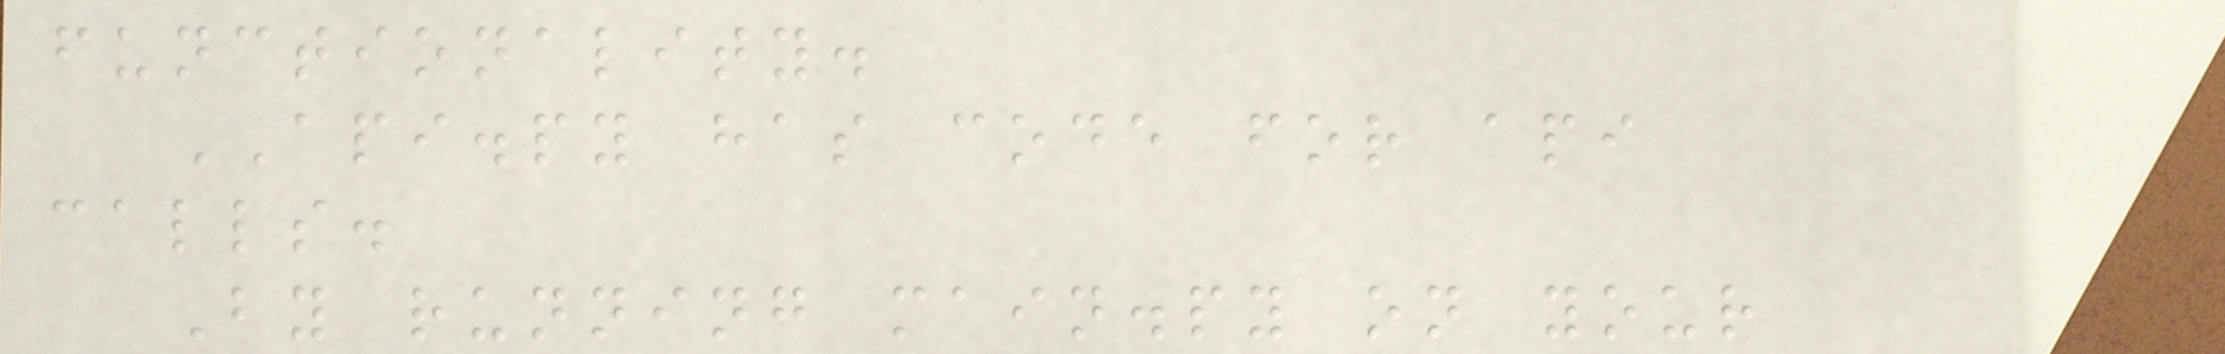functionality.
API.py has code for api
calls.
By running main.py on your
